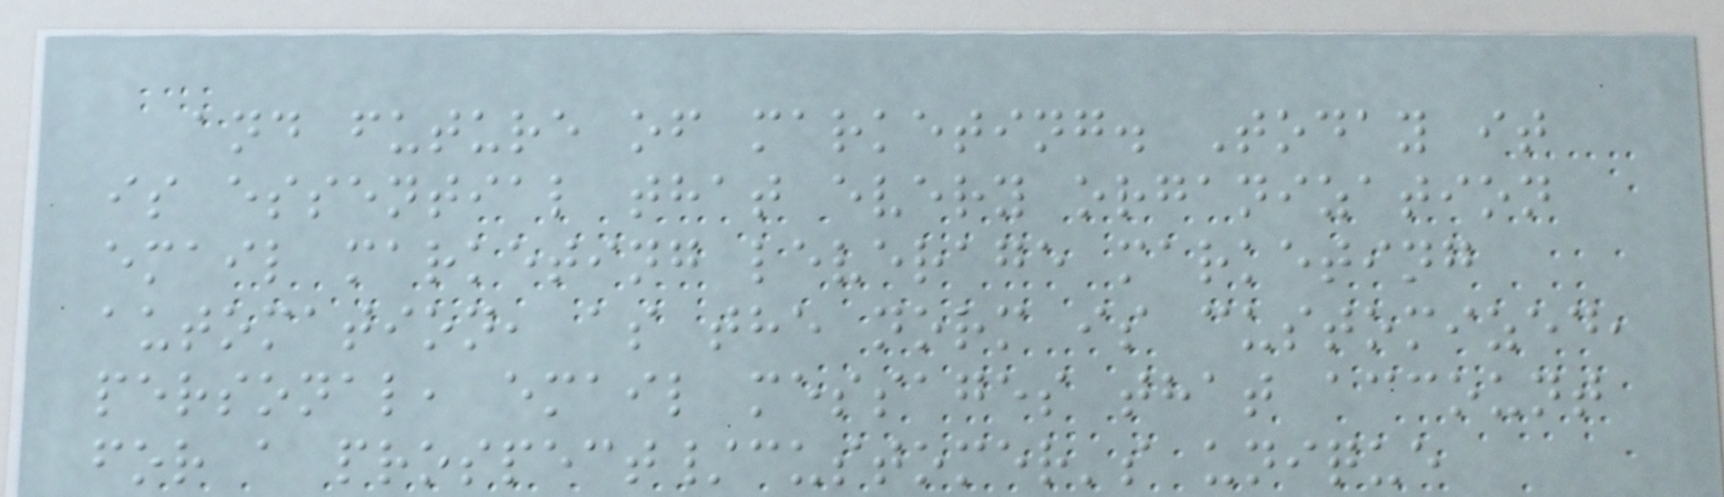and future of marketing. Today it
is essential that every organization
email marketing leverage marketing
automation, as the norm is customized,
personal, email messages that account
for a prospect/customer's unique
